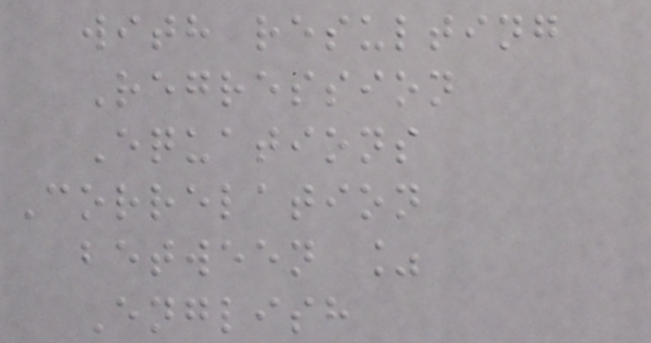with resulting
Regression
Equations
Correlation
between %
English
